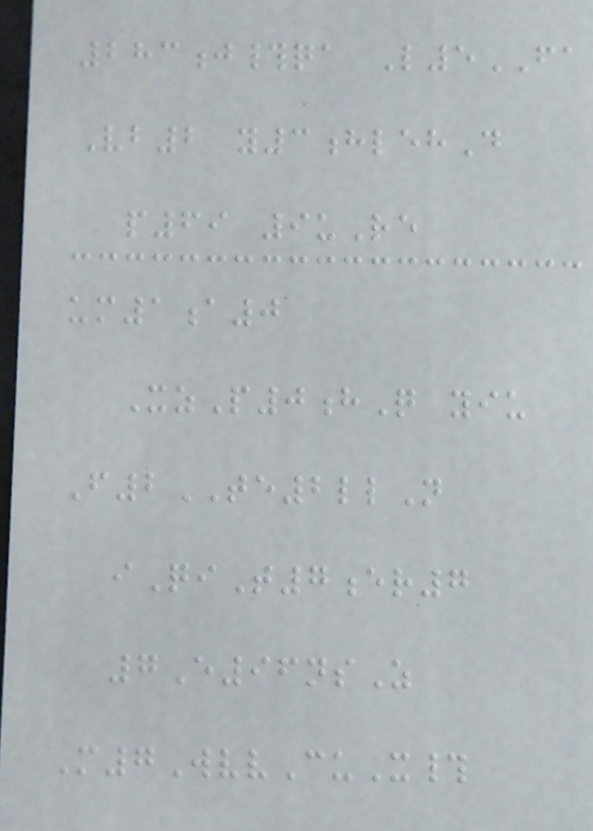283j#qa L5FA
Vb2 y3hlehD
p69 9uRe
um1a0
XzP0hQ yiu
F2TE2llN
iQiT7er7
7E96nsZ
M7WvvCuX#
